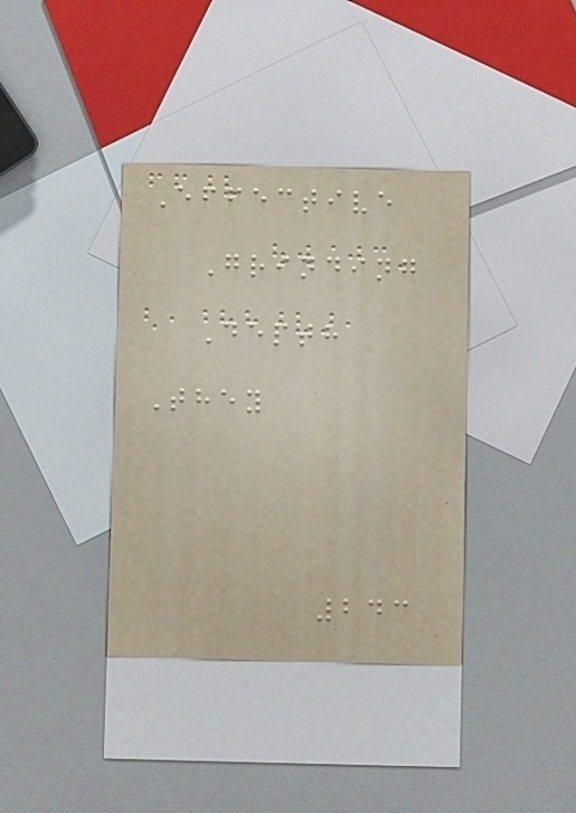Effective
Grinding
Depth
They
243
